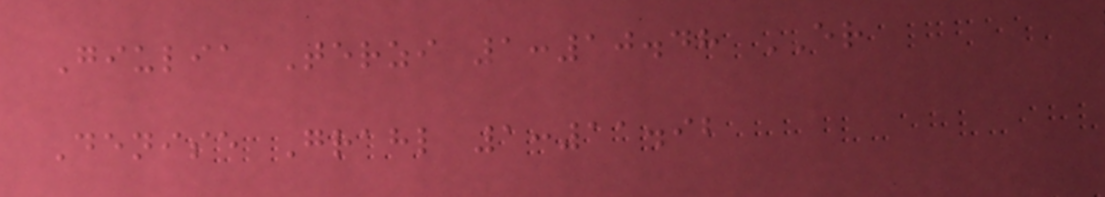Giulia Terzi 1:10.48 ER
Denise Grahl 1:11.92
